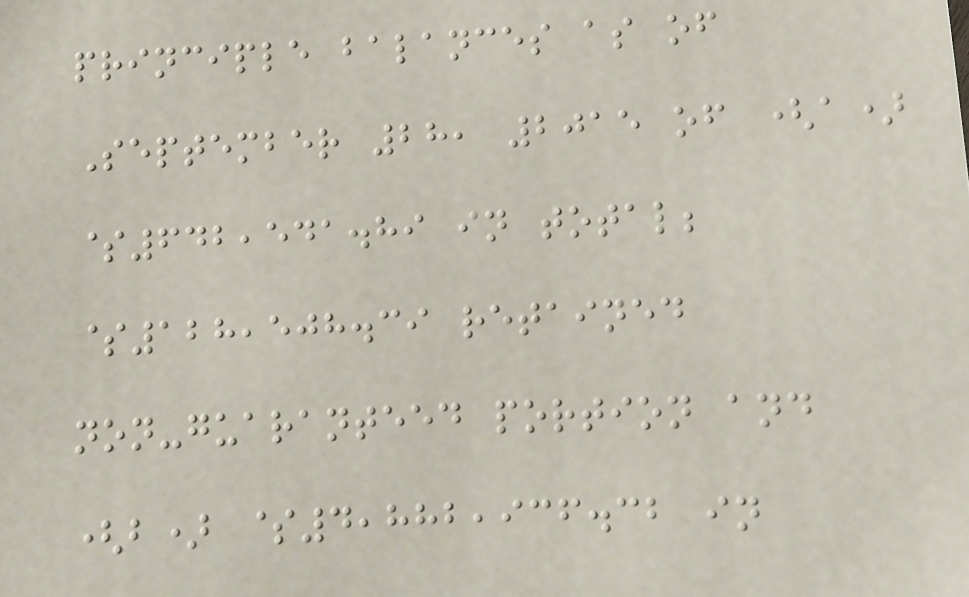principle balances as of
September 28, 2015 of (a)
$642,541.89 in total;
$128,508.39 retained
non-guaranteed portion and
(b) $4,882,936.32 in
